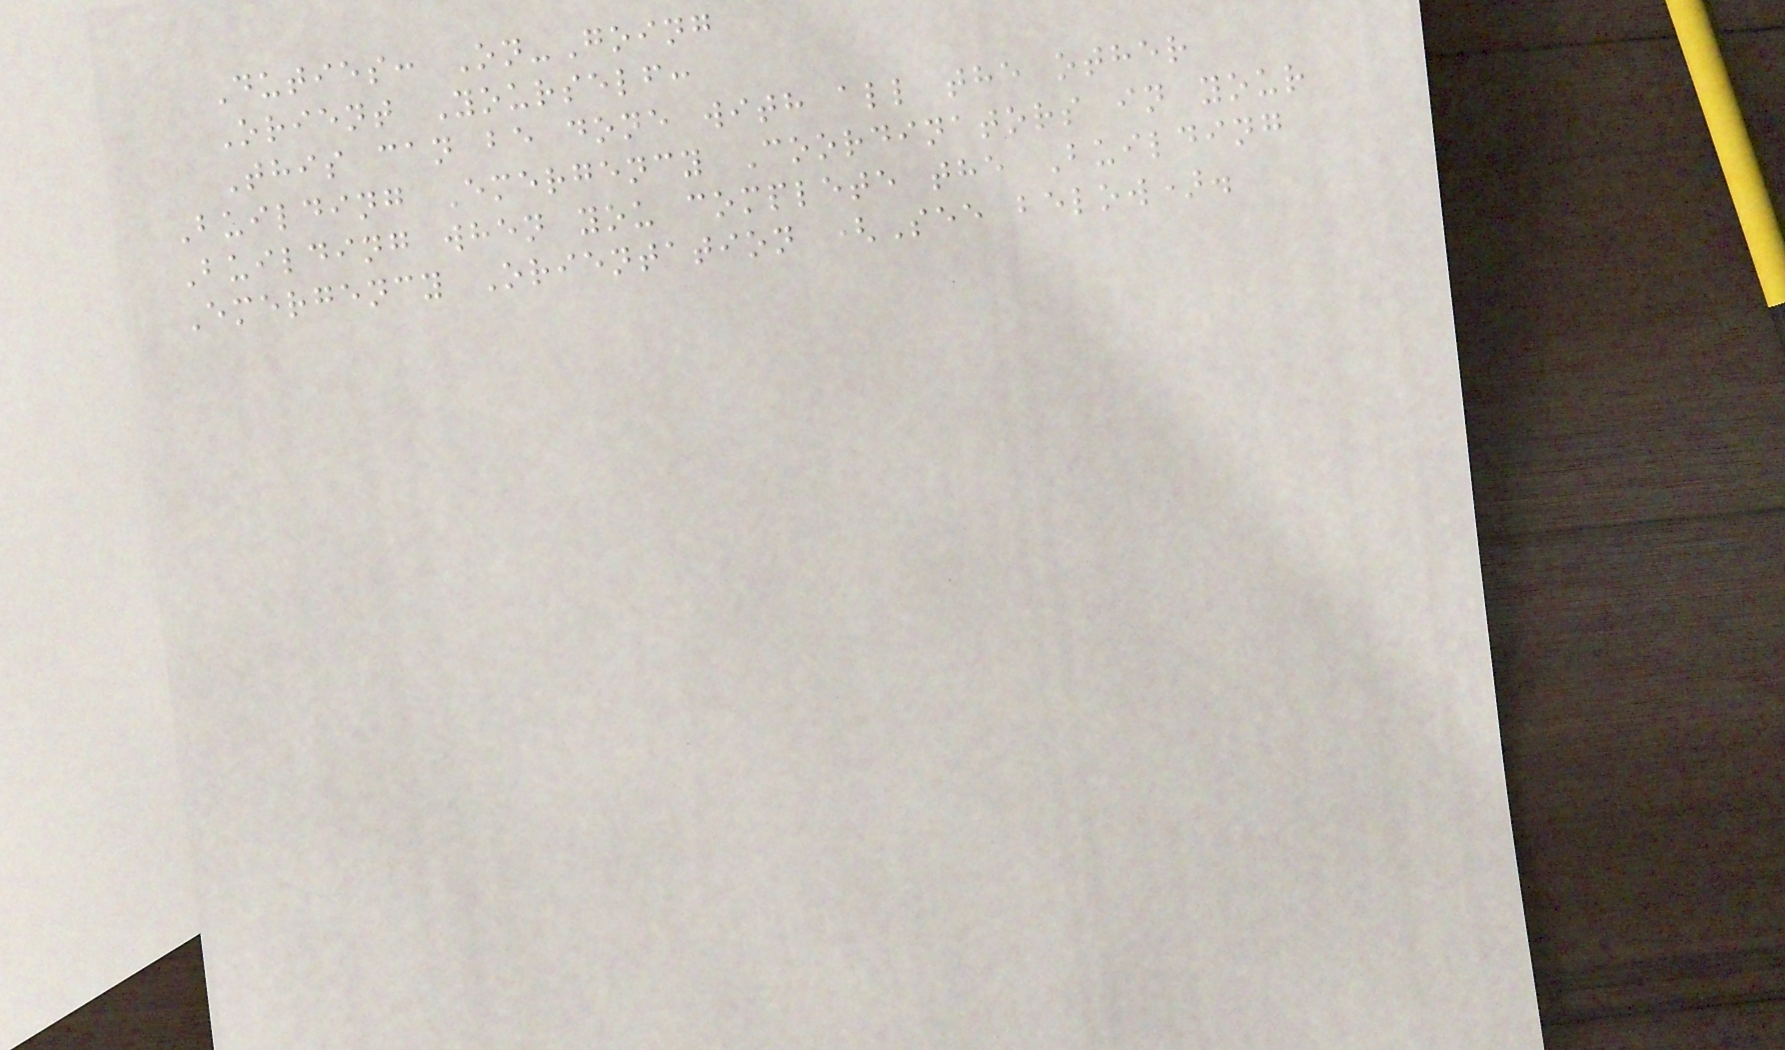Duties: On-Going
Orient Yourself:
This can be done with all the other
Building Emergency Coordinators in your
Building when you complete the Building
Emergency Orientation (See below).
